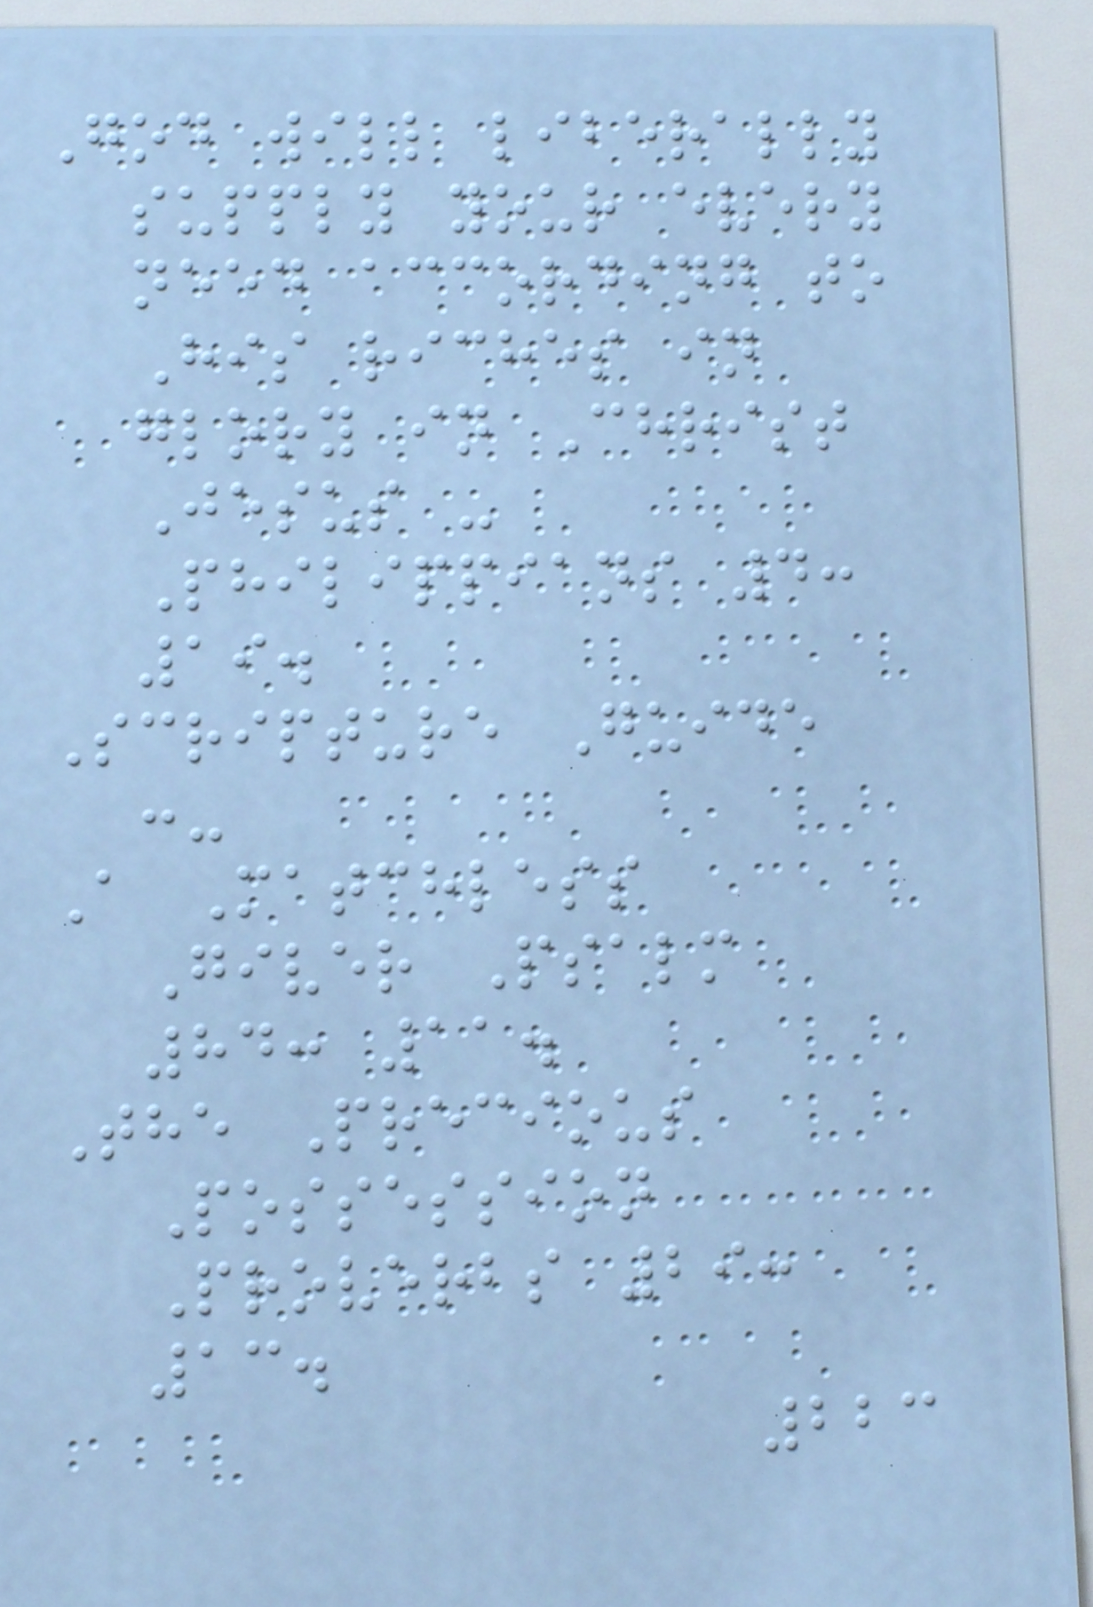God will liberally
supply your every
need according to
His riches in
glory in Christ
Jesus -
Philippians 4:
19.
Scripture Guide
:-
A Matchless
Giver Psalm
84: 11.
The Precious
Possession
Proverbs 29:
13.
223
